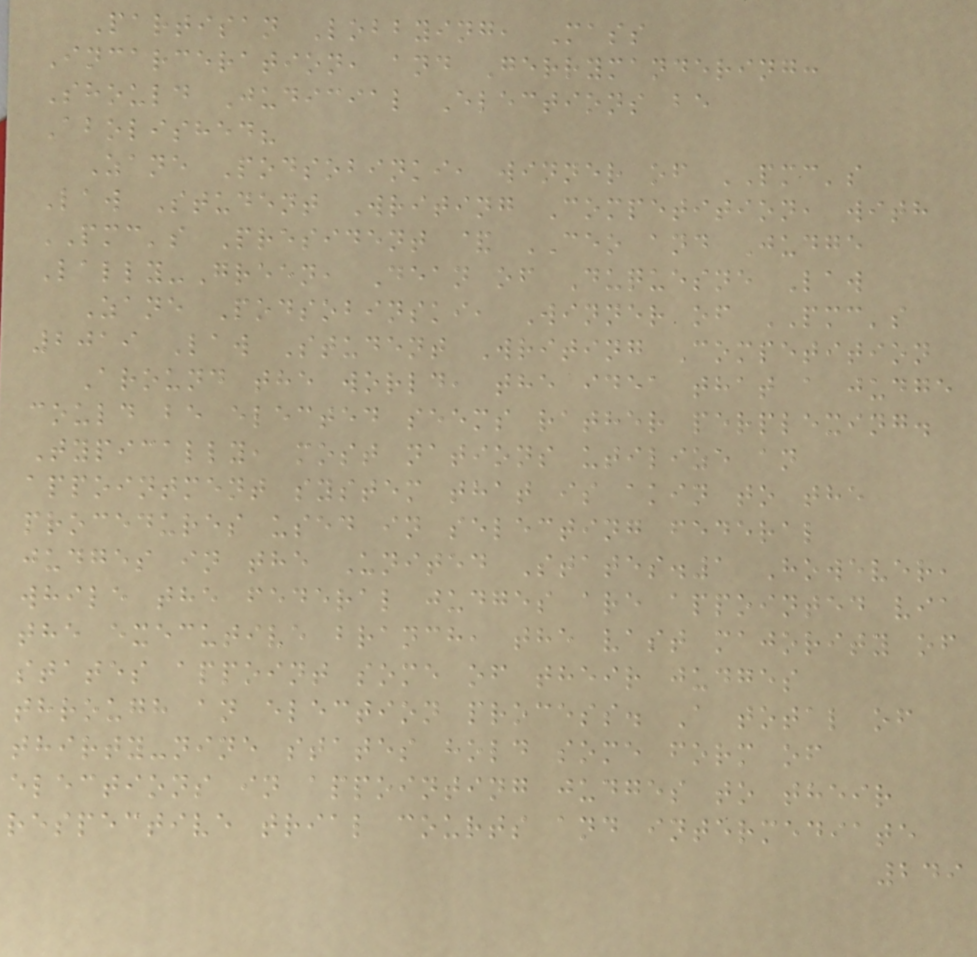Partisan Lobbying, Mass
Incarceration, and Gerrymandering:
Should Judicial Elections be
Abolished?
Zane Podsobinki, winner of PMC's
Law Student Writing Competition, with
PMC's President & CEO and Judge
Lally-Green, Dean of Duquesne Law
Zane Podsobinski, Winner of PMC's
2019 Law Student Writing Competition
Around the world, the idea that a judge
could be elected seems rather perplexing.
Typically, most nations utilize an
appointment system that is akin to the
procedures used in selecting federal
judges in the United States.1 However,
while the federal judges are appointed via
the executive branch, the vast majority of
states appoint some of their judges
through an election process. A total of
thirty-nine states hold some form of
elections in appointing judges to their
respective trial courts and intermediate
249
